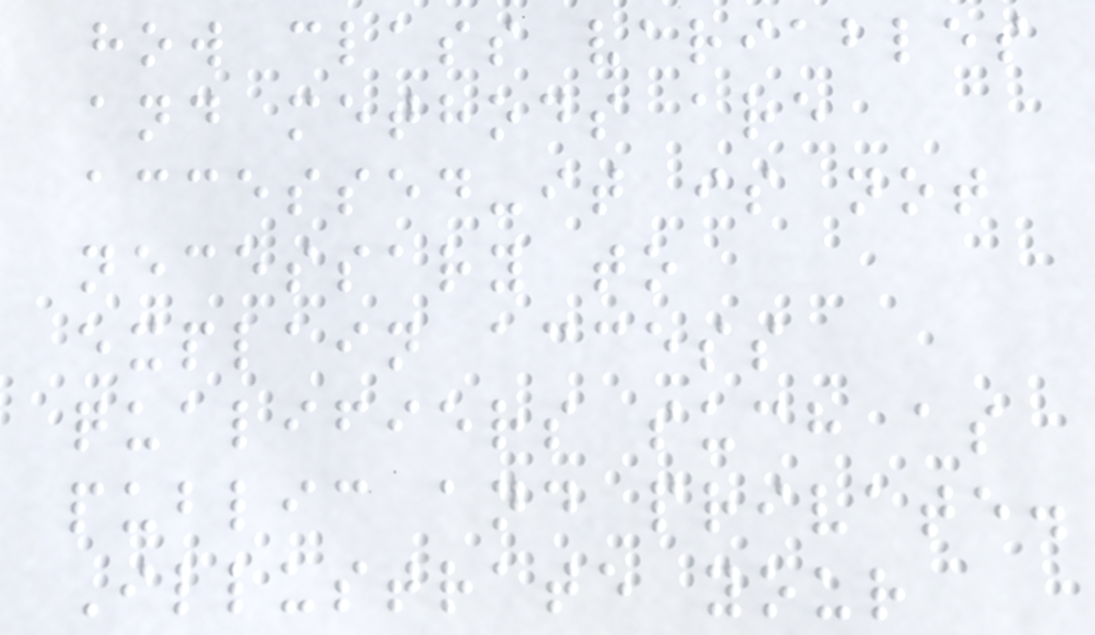how class variables
and methods are
accessed-it is not
necessary to
explain access
qualifiers such as
public and private.
Illustrate your
